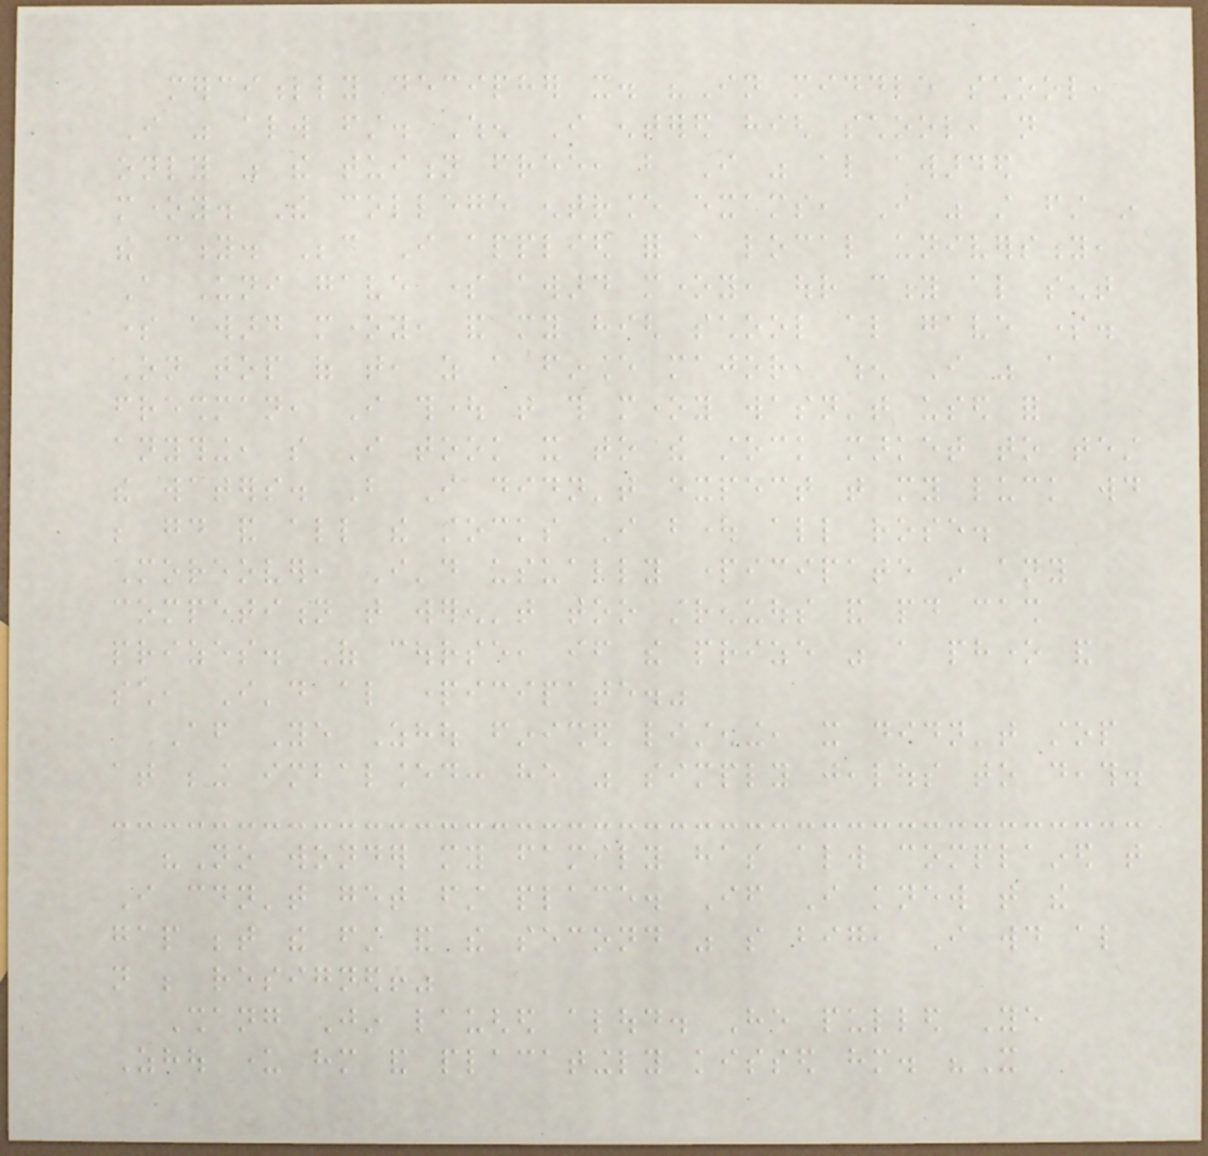mercifully decipher it. "In middle school,
I was always first. When I entered high school, not
only was the tuition free, but I was also awarded
money. The college entrance exams, I was still first in
the city. Because I applied for a local university,
A Uni gave some award money, our city also sent
some award money, and my high school also gave some.
On top of that, as a finance major, when I was a
freshman, I thought that this money wasn't used for
anything, so I took it to the stock market to test
the waters. But I didn't expect that my luck would
be good and all the stocks I bought all rose.
Moreover, I'd usually participate in any
competition that weren't too strenuous and paid cash
prizes. Of course, if the prize was a phone and
such, I'd also participate."
After Ye Zhou finished listening, it didn't stop
at being imbalanced: he was simply jealous to death.
"No wonder my family has always complained that
I couldn't get first place. If I knew that the
gap between the first and the second was so big, I would also
not be resigned!"
Shang Jin laughed aloud. He pulled Ye
Zhou under him and placatingly kissed him. "It
